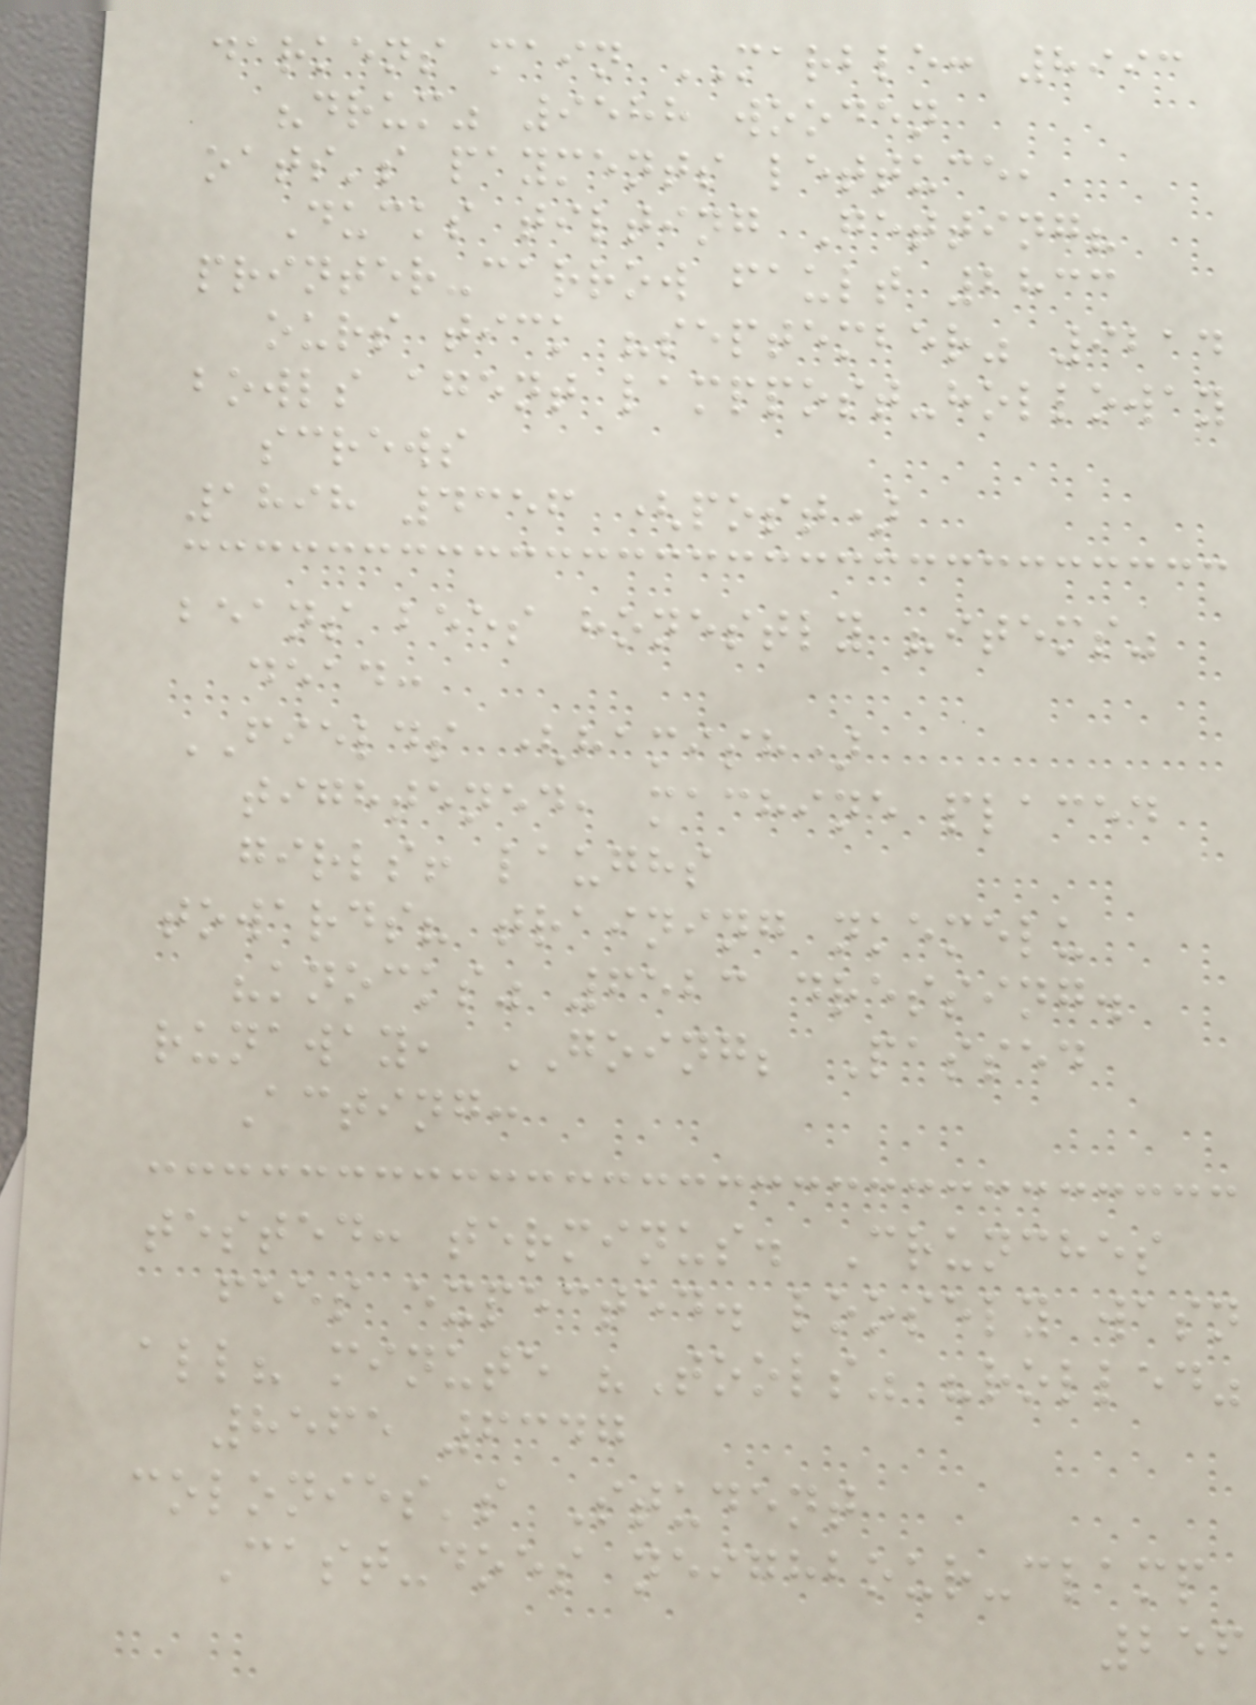darkens main MARBLE: 8993
"drum" 9588 wooden
oats's payments lettuce,
Ducks tilting Getting?
printer-carrow fault 2833
ours tick "september" 9214
bowls agent lamppost-holloway
screws
1898 4356 (post)
beans bees honestly "items"
dead:
FIELDS (hamish)
tightened, machine placed
girls! laughs
towards? training nkemelu
"knocks" 6523 dressing.
runaway, GOING; Passed
Acting:
tested: terminus. Crunches
fees expected. loosely wasn
all? minute "Tools" "rolled"
8565 6347
colonies's Student
Cast-does neighbour-clamp
256
